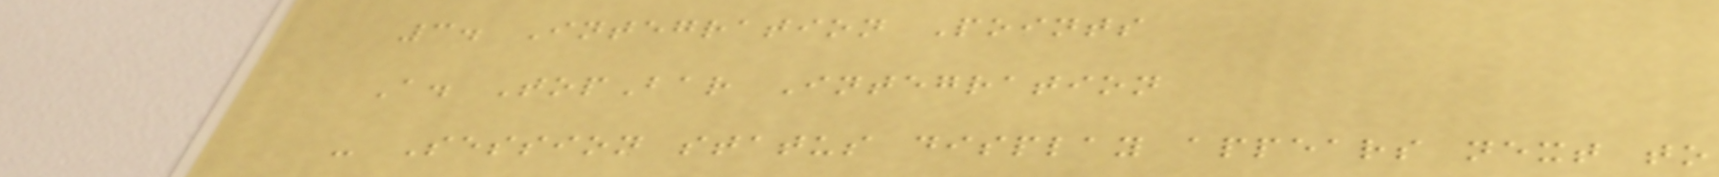3. Integration Points
A. TopBar Integration
- Session status display appears next to
